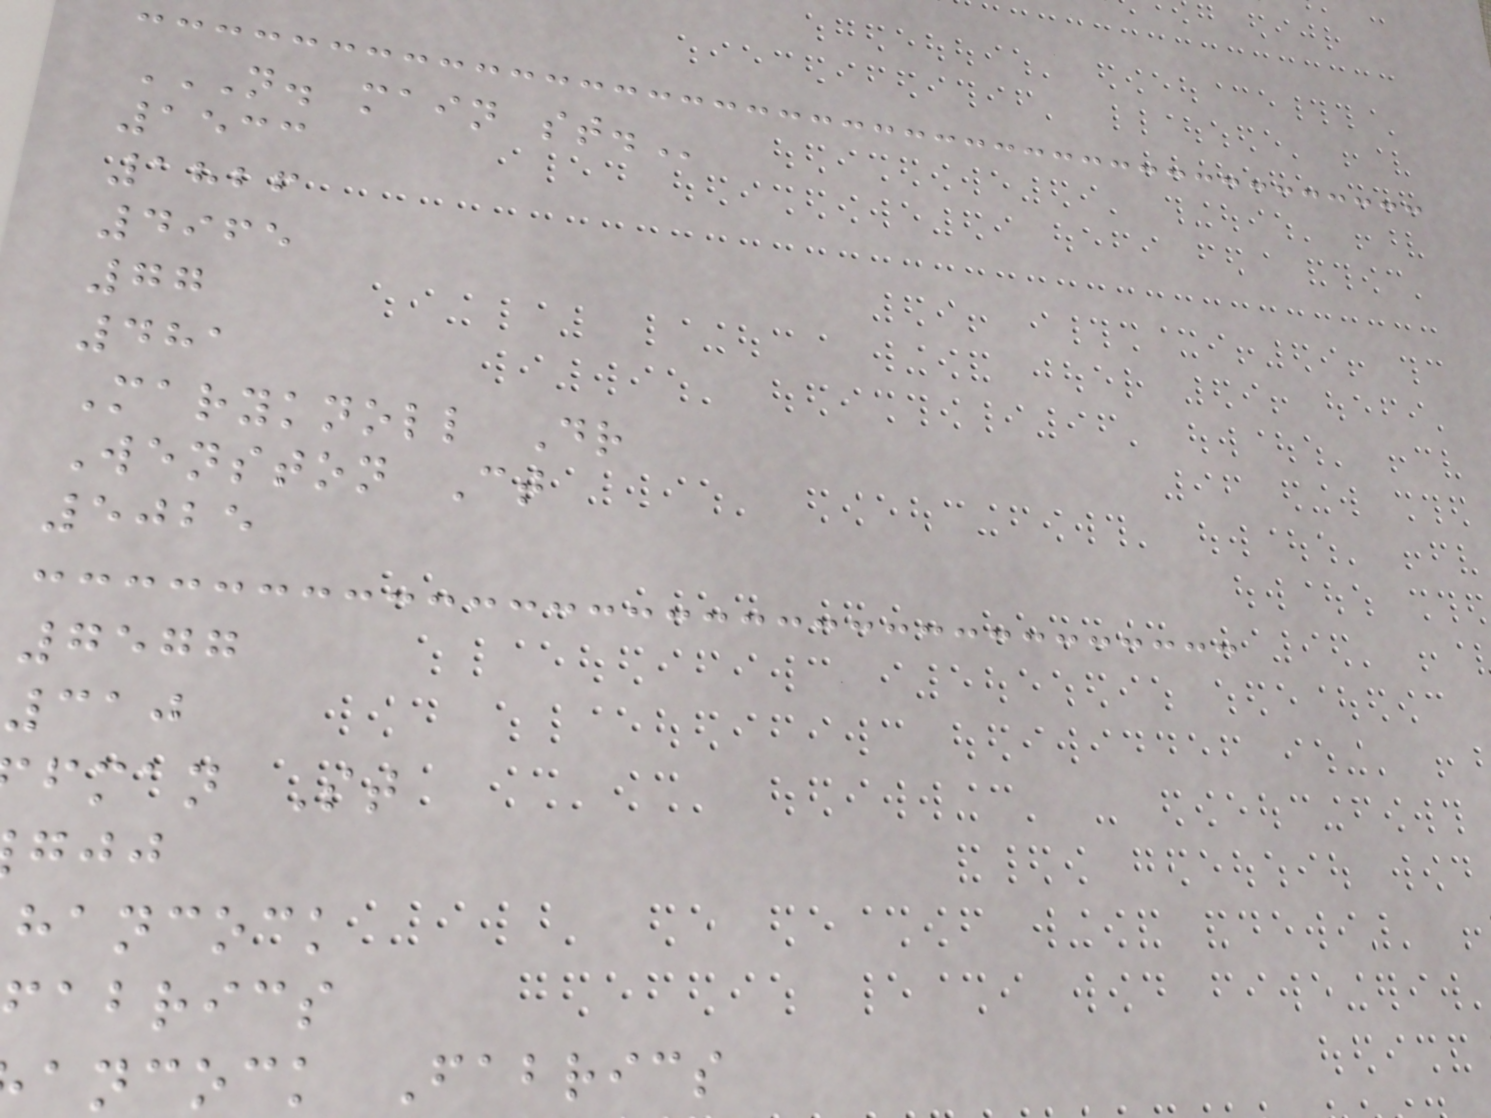N. MAIN ST.
1533
1826
4965
77
481
Maryknoll Dr
Wenston Ct
5025
7577
310
fman St
hancock
abrics
ancock Fabrics
